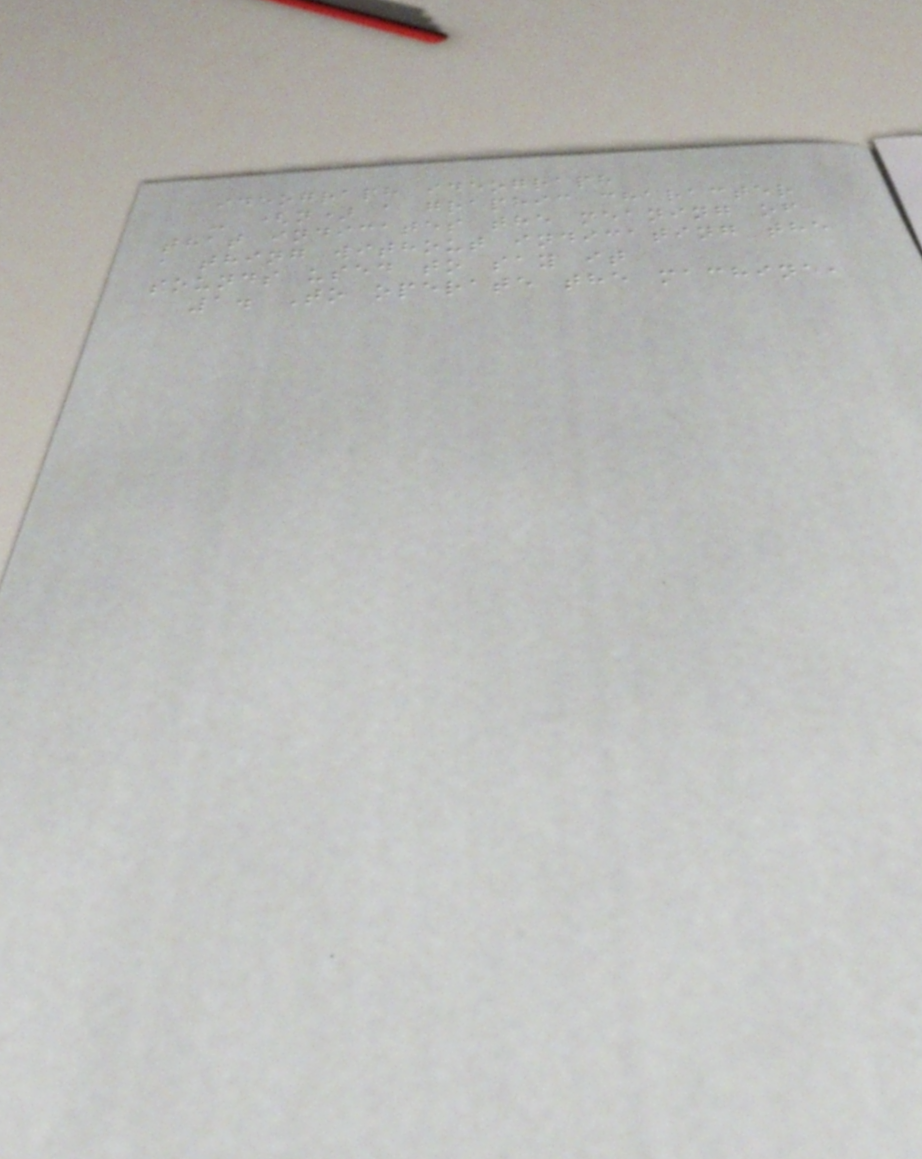ideograph ideograph
- (n) a graphic character
that indicates the meaning of
a thing without indicating the
sounds used to say it
1. To operate the machine,
